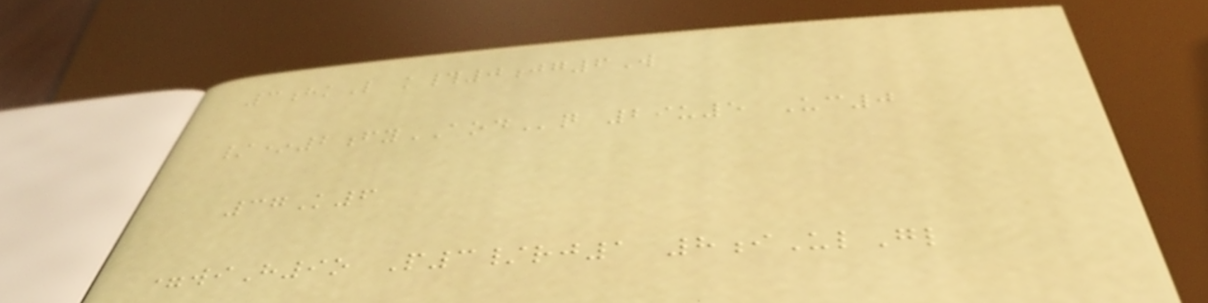3hkL k#0jg6W
/*2fyAODq 29u5 Uc0
37K6
=wiH9o P3/rj1 8iUlGl
